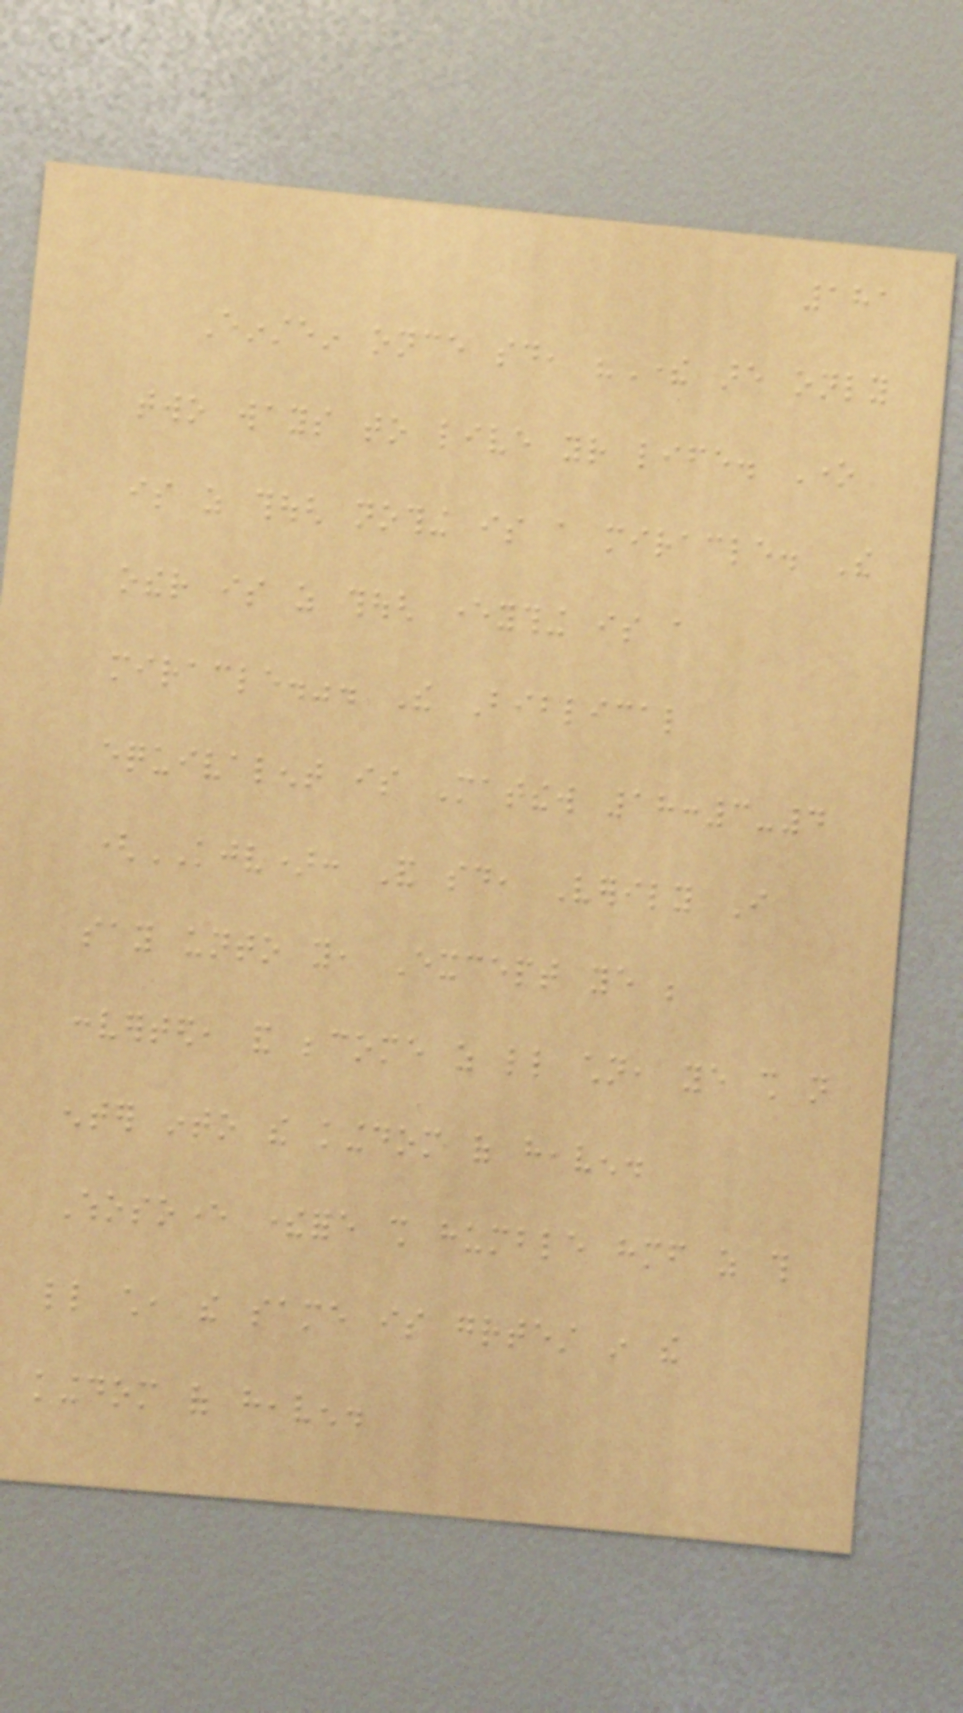181
Einstein once said, "There are only
two ways to live your life. One
is as though nothing is a miracle. The
other is as though everything is a
miracle.". The Biblical
equivalent is Matthew 18:3-4
(KJV): And said, Verily I
say unto you, Except ye be
converted, and become as little children, ye shall not
enter into the kingdom of heaven.
Whosoever therefore shall humble himself as this
little child, the same is greatest in the
kingdom of heaven.
